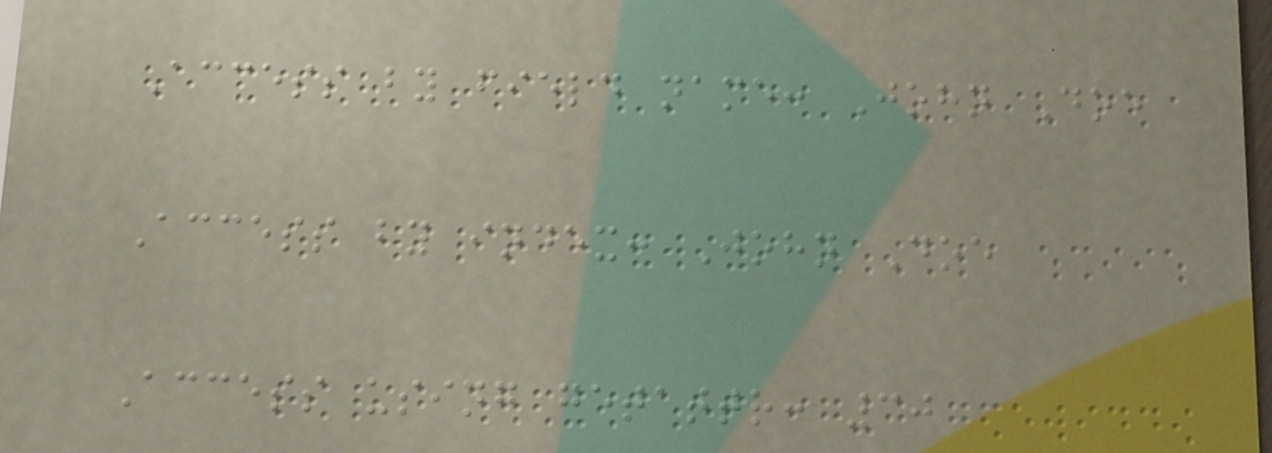Access by field name: John Doe
Access by index: John Doe
Access using getattr: 30
